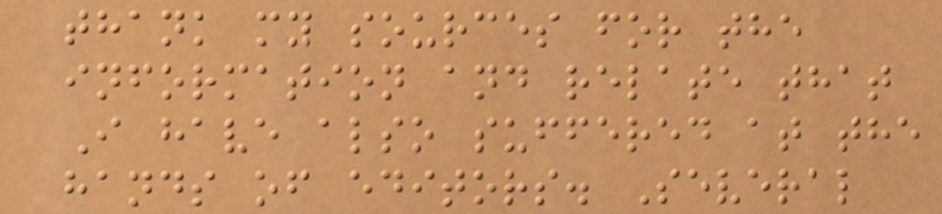thank my sources for the
information and relate that
I have also suffered at the
hands of editors. Several
